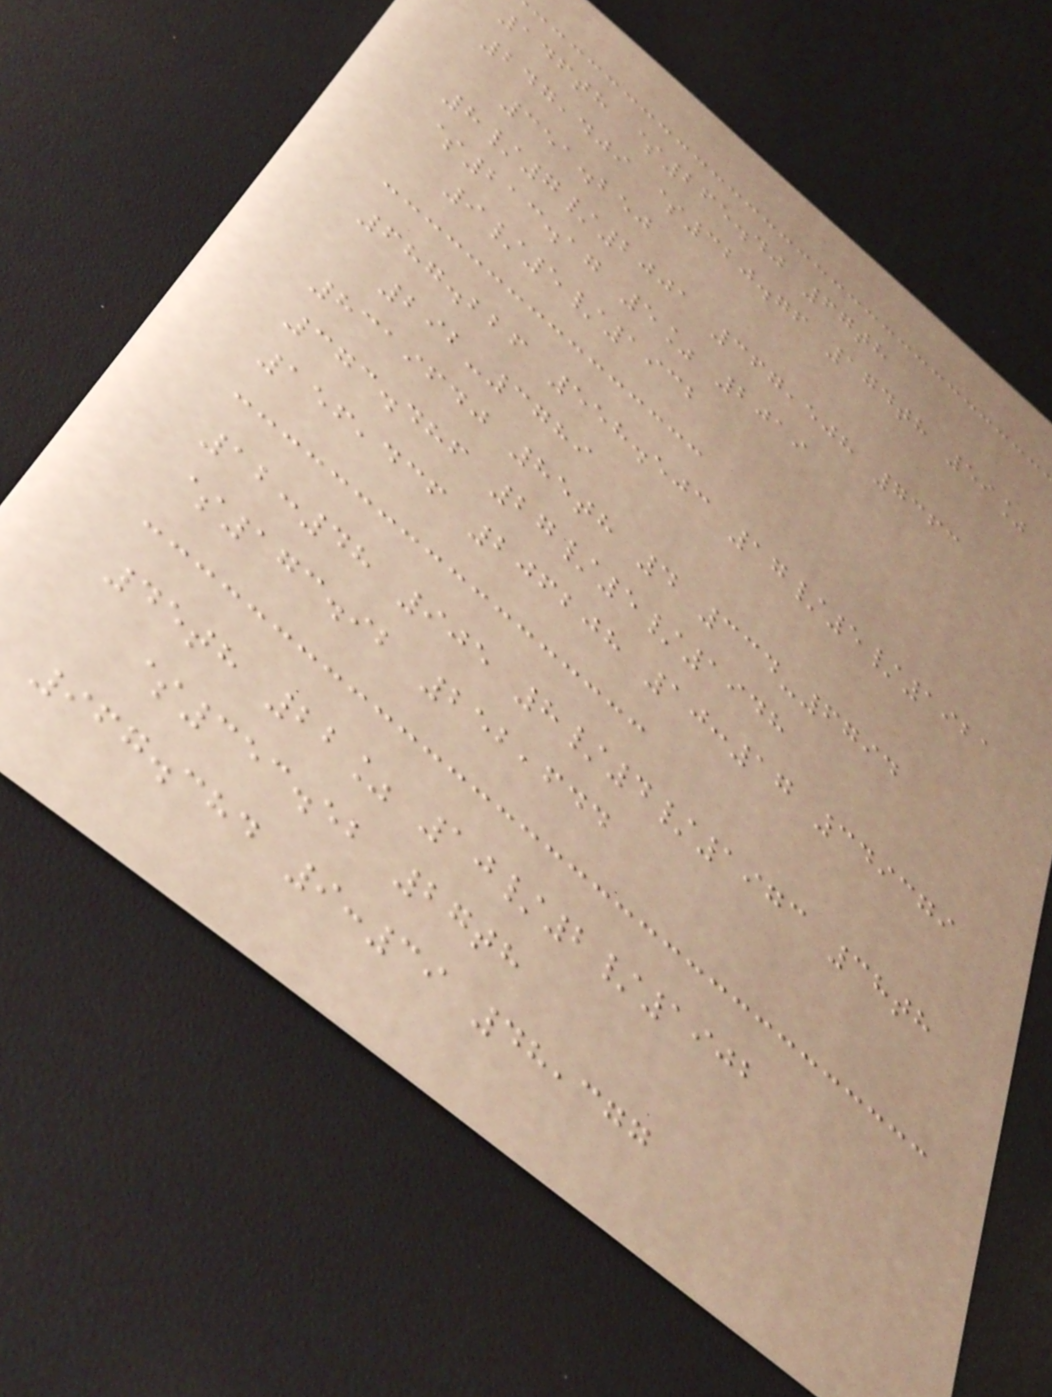146th $265.40 67th
247,409 $320.76 174th 59%
351.250
8/7/2001 367,508 7363
$213.17 5% 2019
9/5/1932
687.226 558.503 17/5/1921
292-3789
8319640 85th 4 334-6794
373.486 27/5/1948
156,436 206208 10:17 349379
12:48 905 8/4/1973 38th
$173.92 252,644
45th 22% 10/2/1902
$353.52 27th
967.384 9:39 48,377
